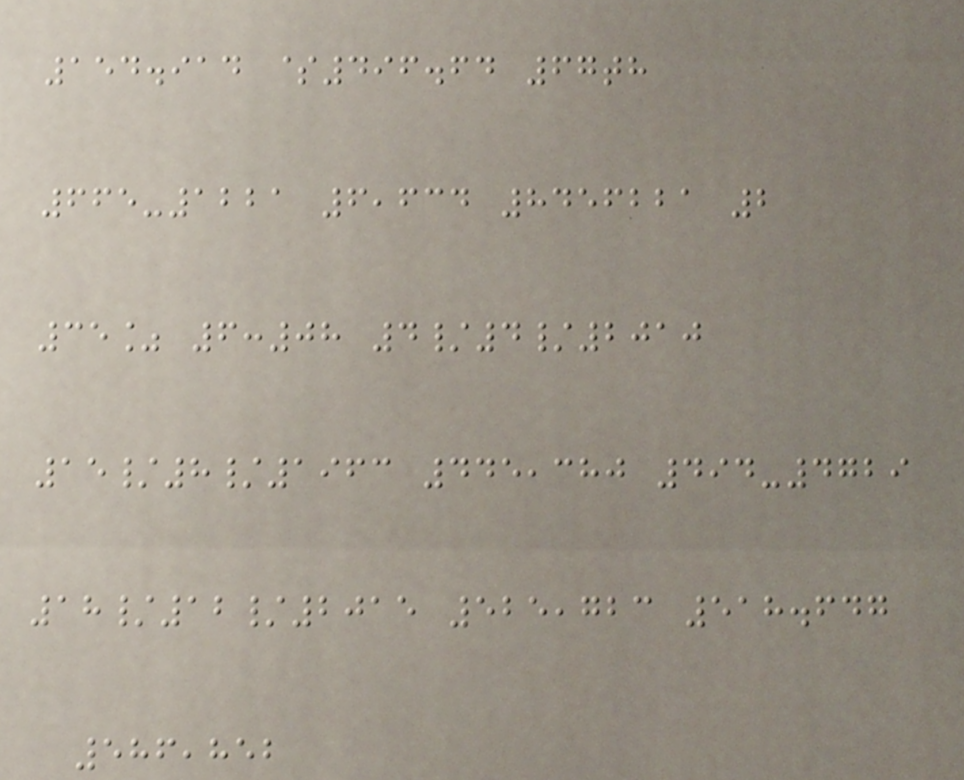154.914 $496.64 67th
665-1221 6,634 8456221 2
35% 6:08 4/4/2010
15/8/1963 445,380 494-4729
18/12/2015 525,723 518.647
586,852
